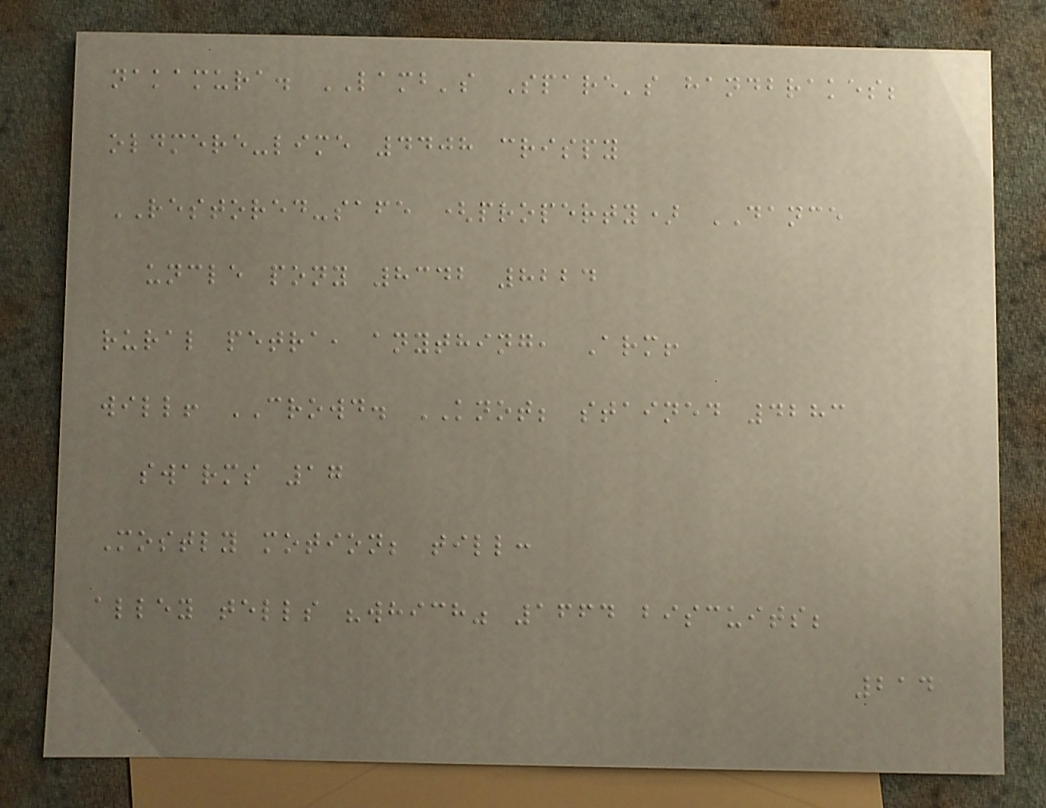nakamura. LAMB's Spare's handbrakes;
oldmere-lime 4408 crispy
RESTORED-safe (property) DANCE
uncle pony 8342 8224
rural petra, anything, Arm!
will! CROWD. KNOT; stained 4283
swarms 17
Mostly motion; till:
alley tells "which" 1664 biscuits;
214
